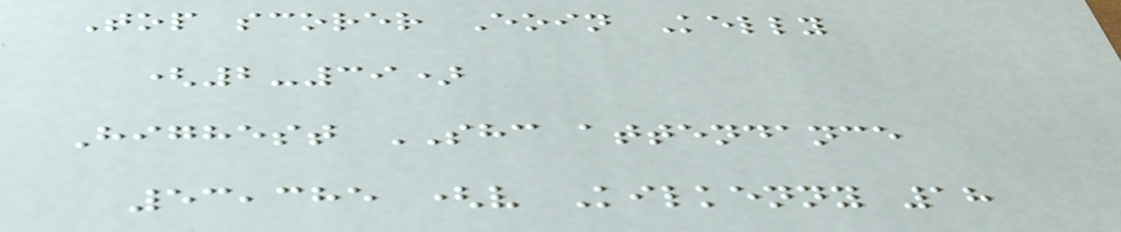Top scorer Eoin Kelly
(2-39)
Highest SHC attendance
53,385 (v Kilkenny 18
